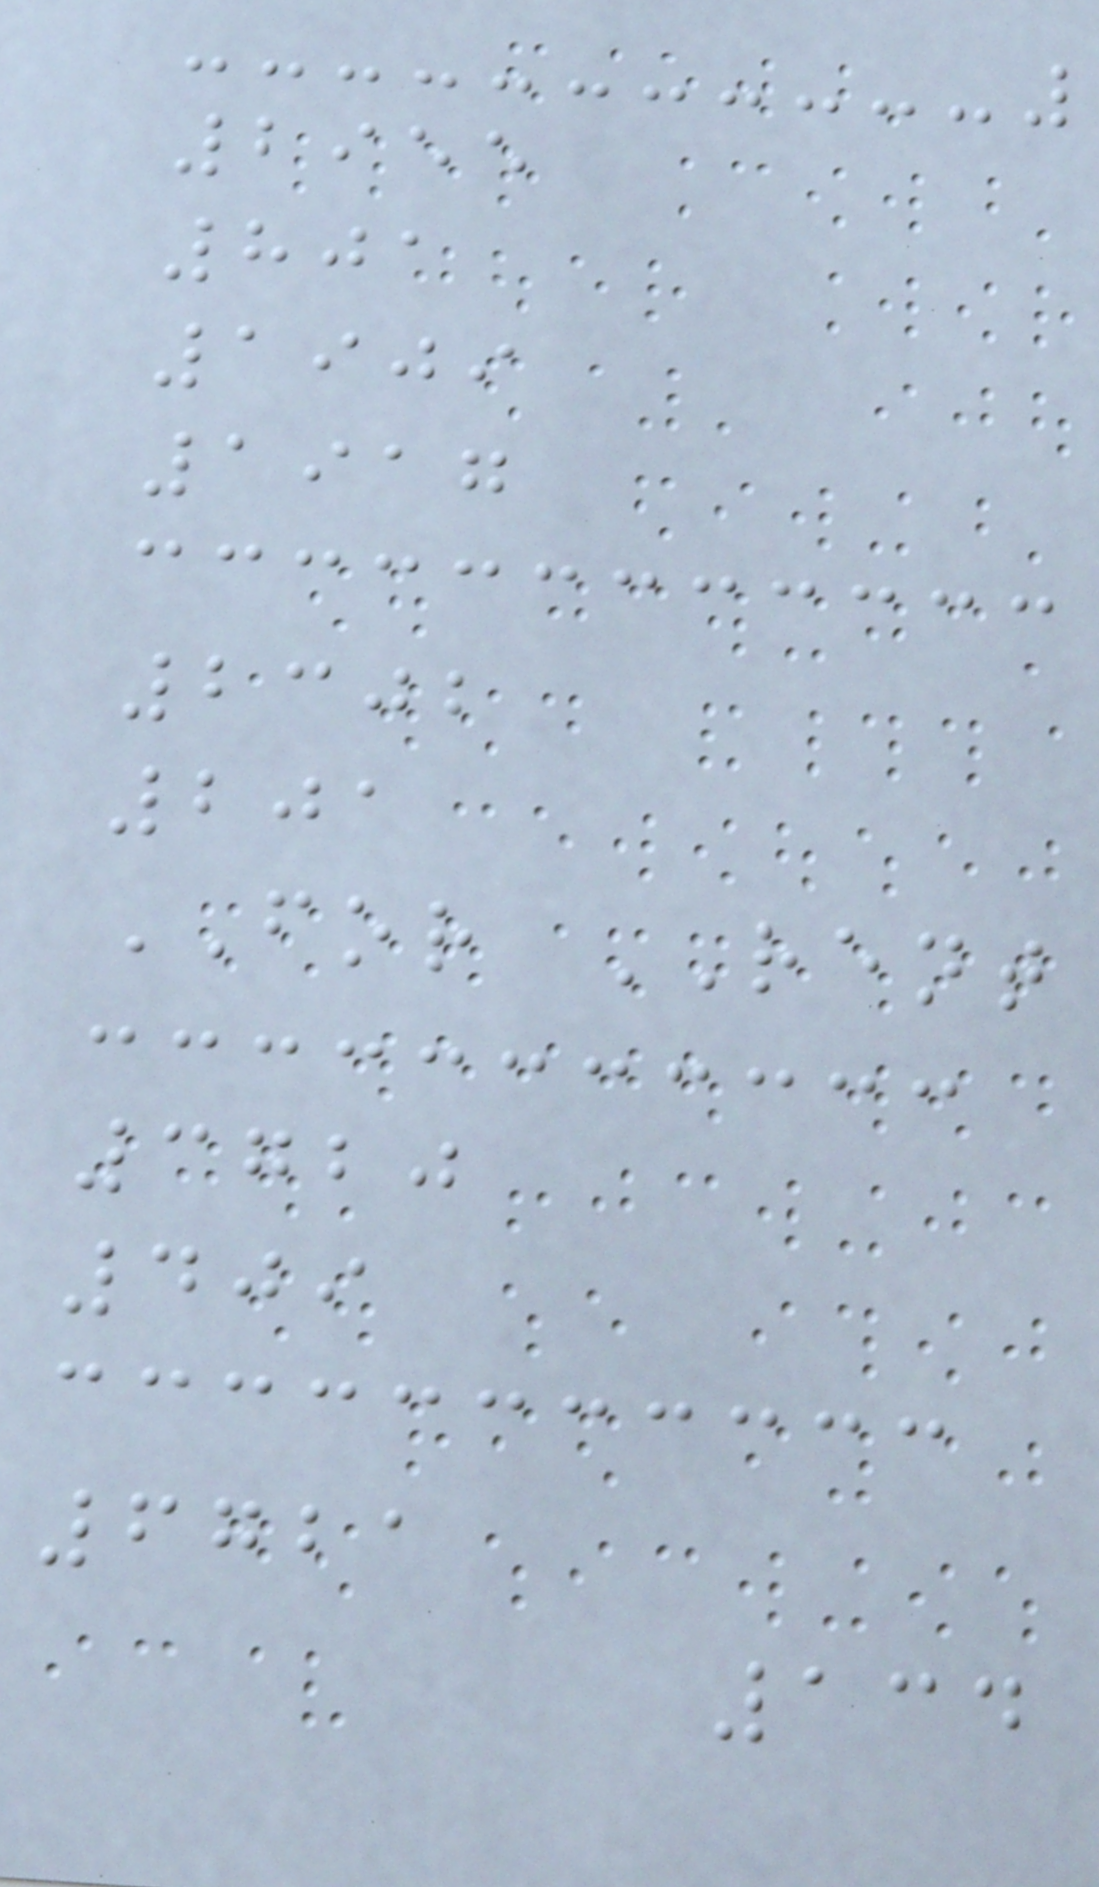2955
801
1909
1917
2302
201
FOR RENT
3720
409
6721
134
